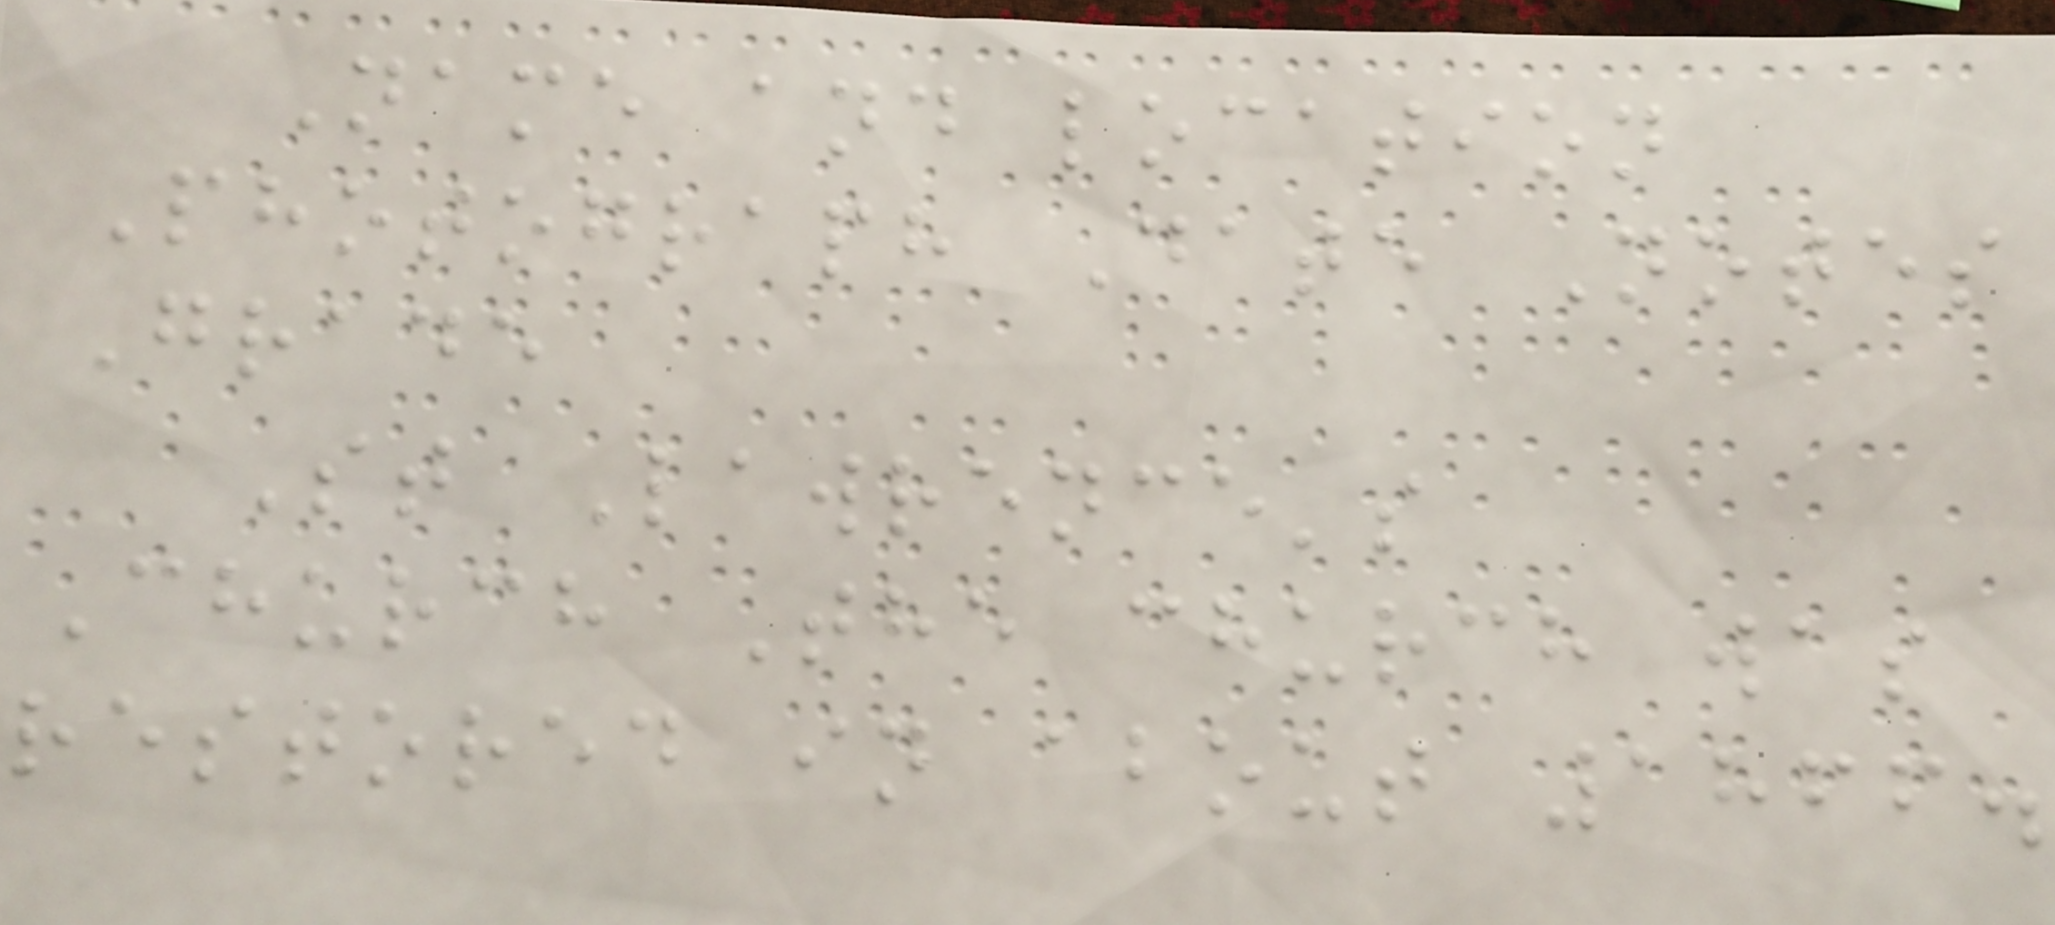Name and location
Photograph Date Notes
Grade
St Lawrence's
Church The church was
restored in about 1866.
